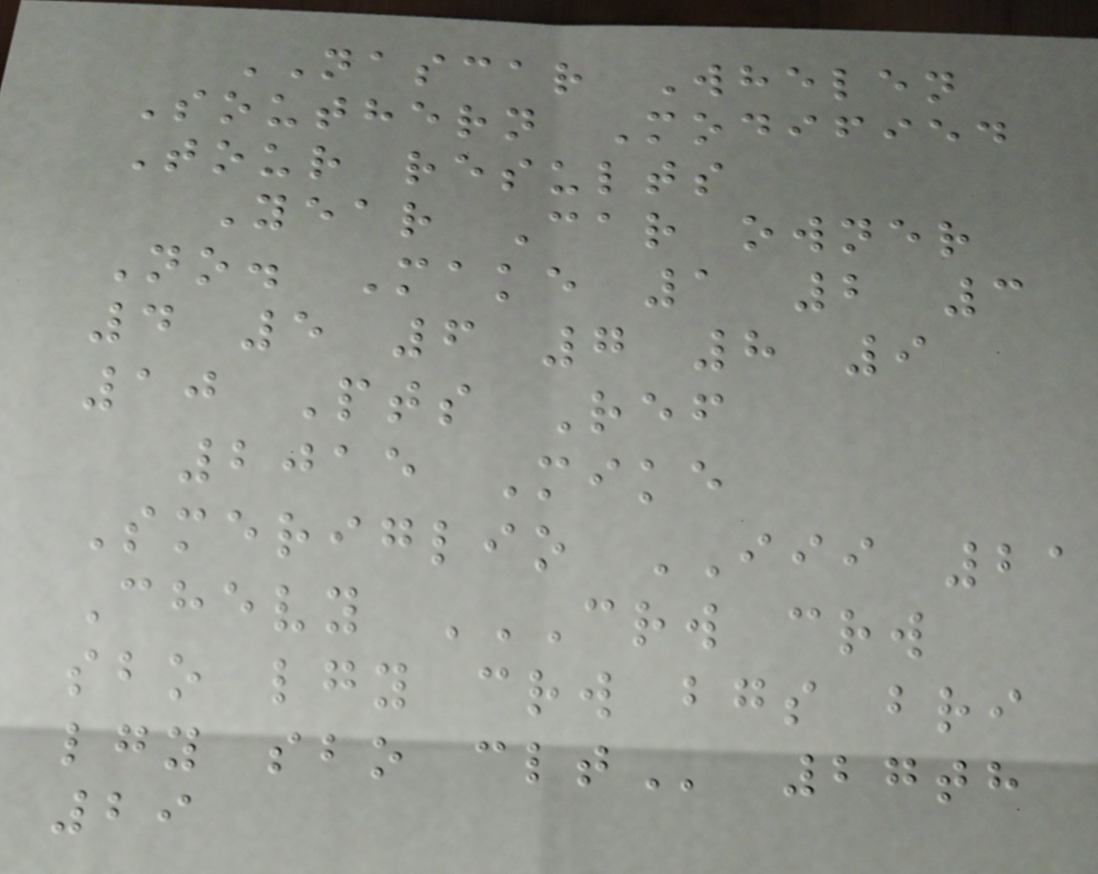NASCAR Whelen
Southern Modified
Tour results
Year Car owner
No. Make 1 2 3
4 5 6 7 8 9
10 Pts Ref
2015 Mike
Smeriglio III 21
Chevy CRW CRW
SBO LGY CRW BGS BRI
LGY SBO CLT 27th
29
